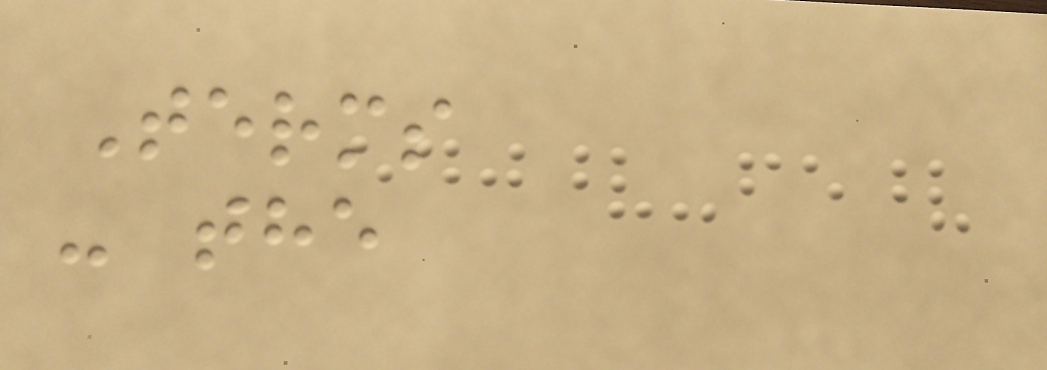Terms
- the
